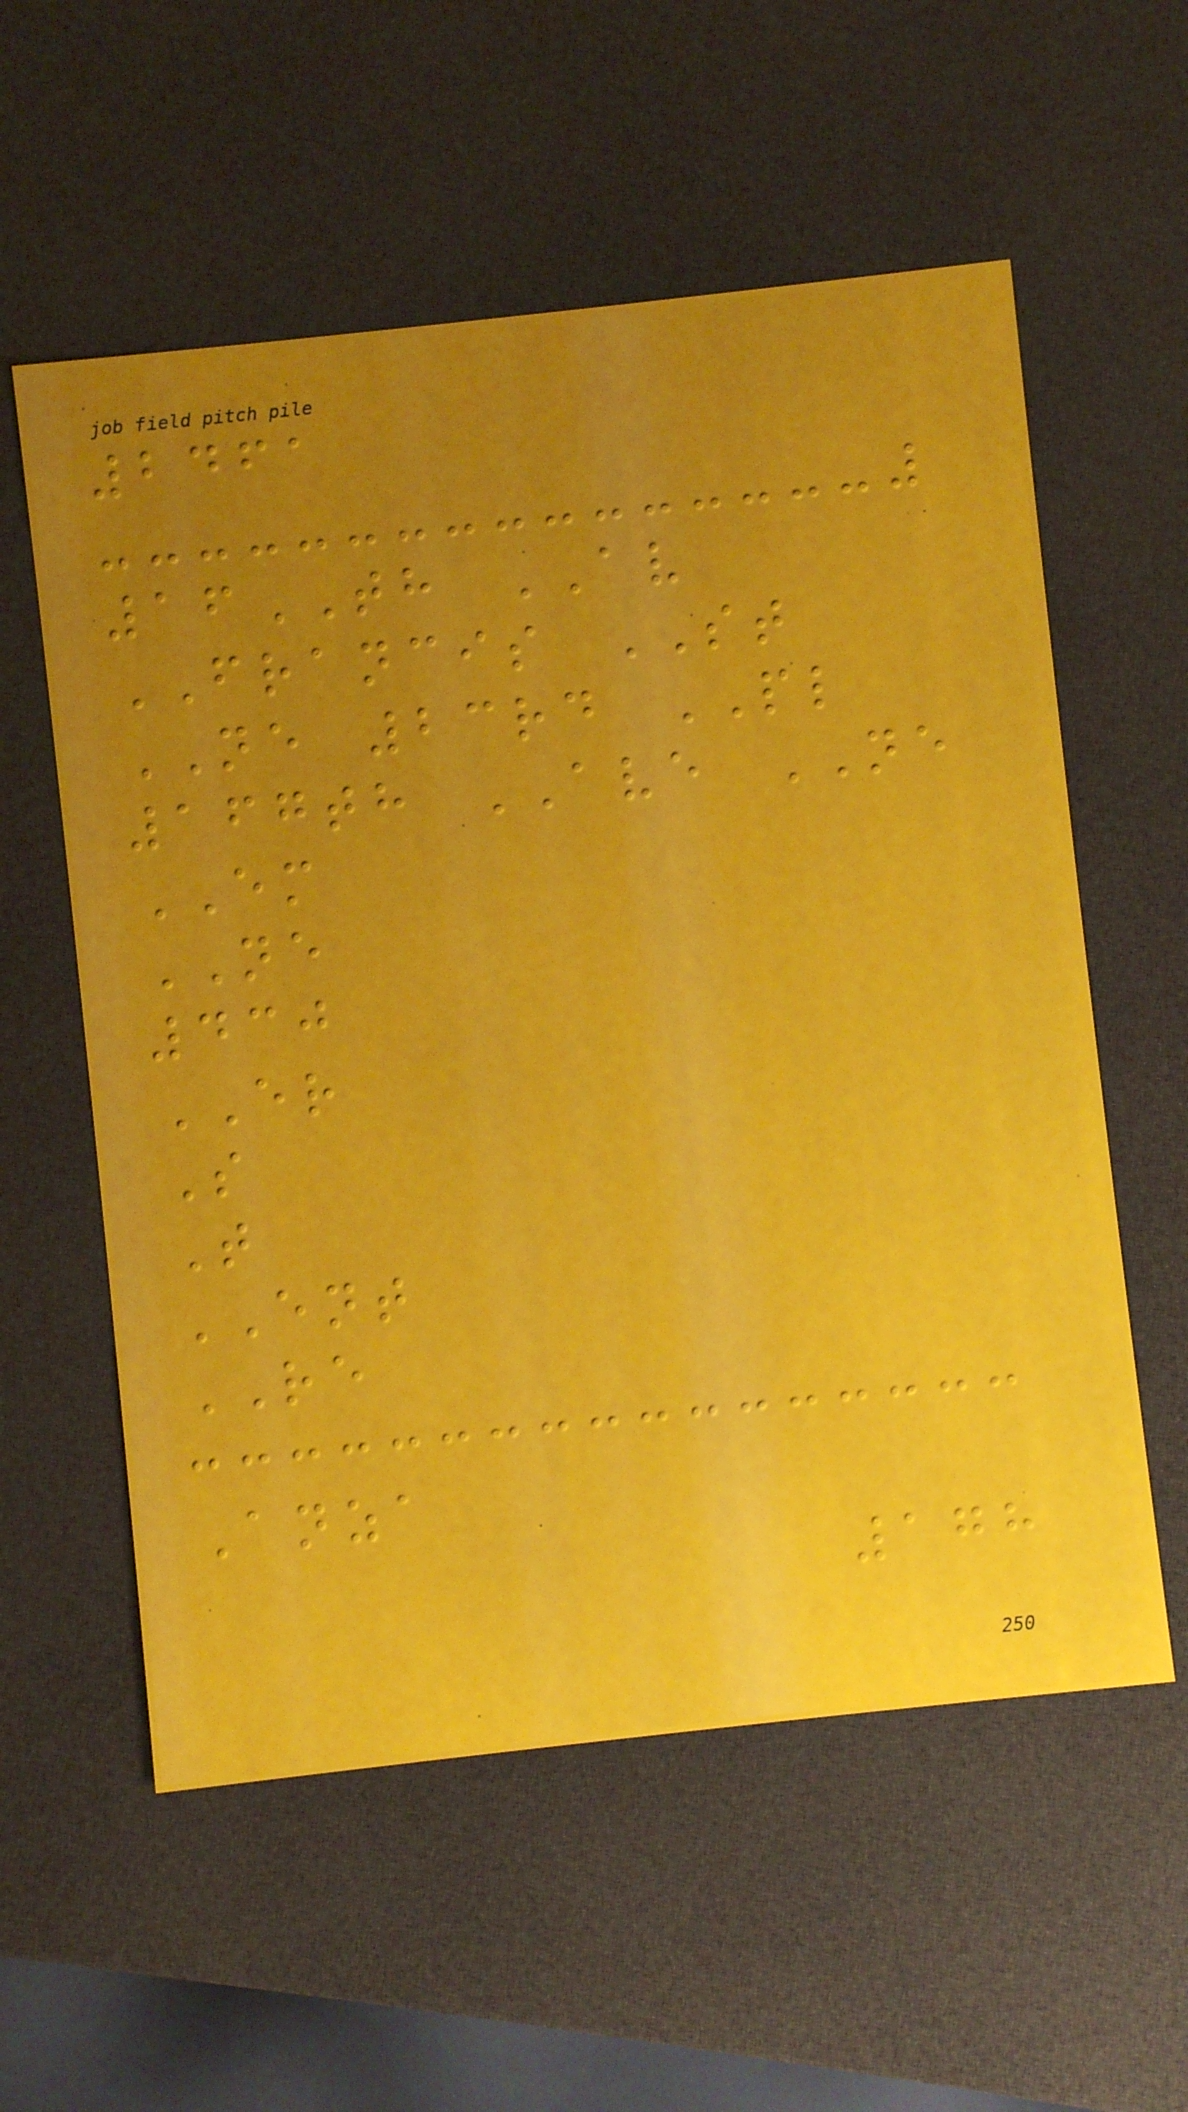2461
16TH AV
FRANCIS ST
NE 23rd PL
167th AVE NE
EM
NE
430
ER
S
T
ENT
RE
Anza
178
